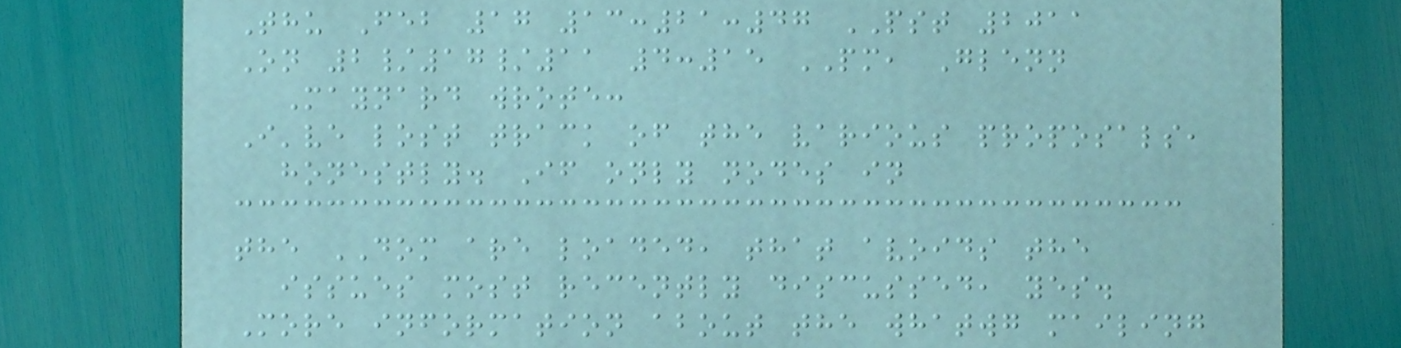Thu Feb 17 13:21:47 PST 2011
On 2/17/11 4:15 PM, Glenn
Maynard wrote:
I've lost track of the various proposals,
honestly. If only nodes in
the DOM are loaded, that avoids the
issues most recently discussed, yes.
More information about the whatwg mailing
